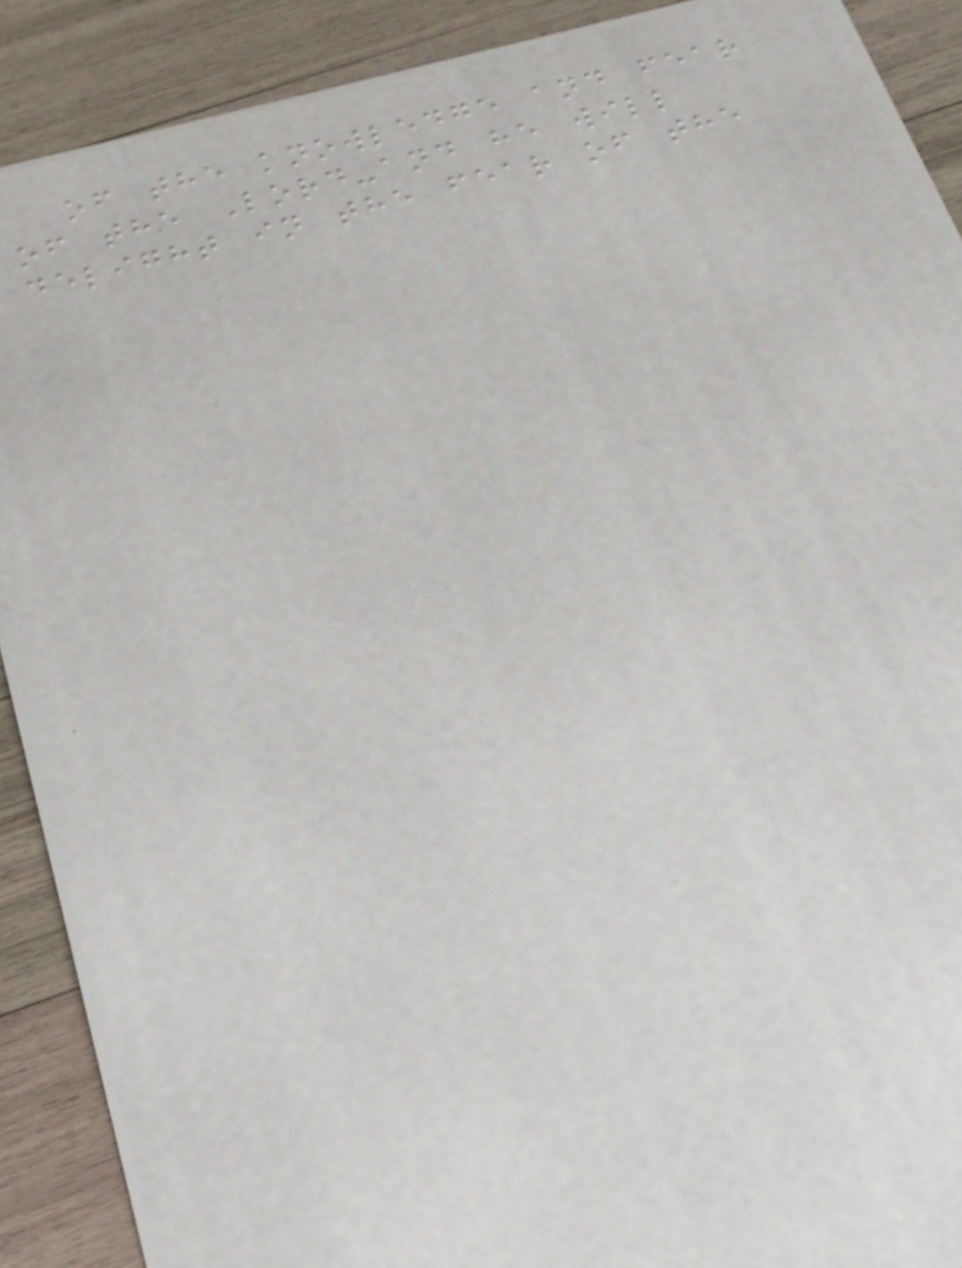of the knowledge and fear
of the Lord-and he will
delight in the fear of the
